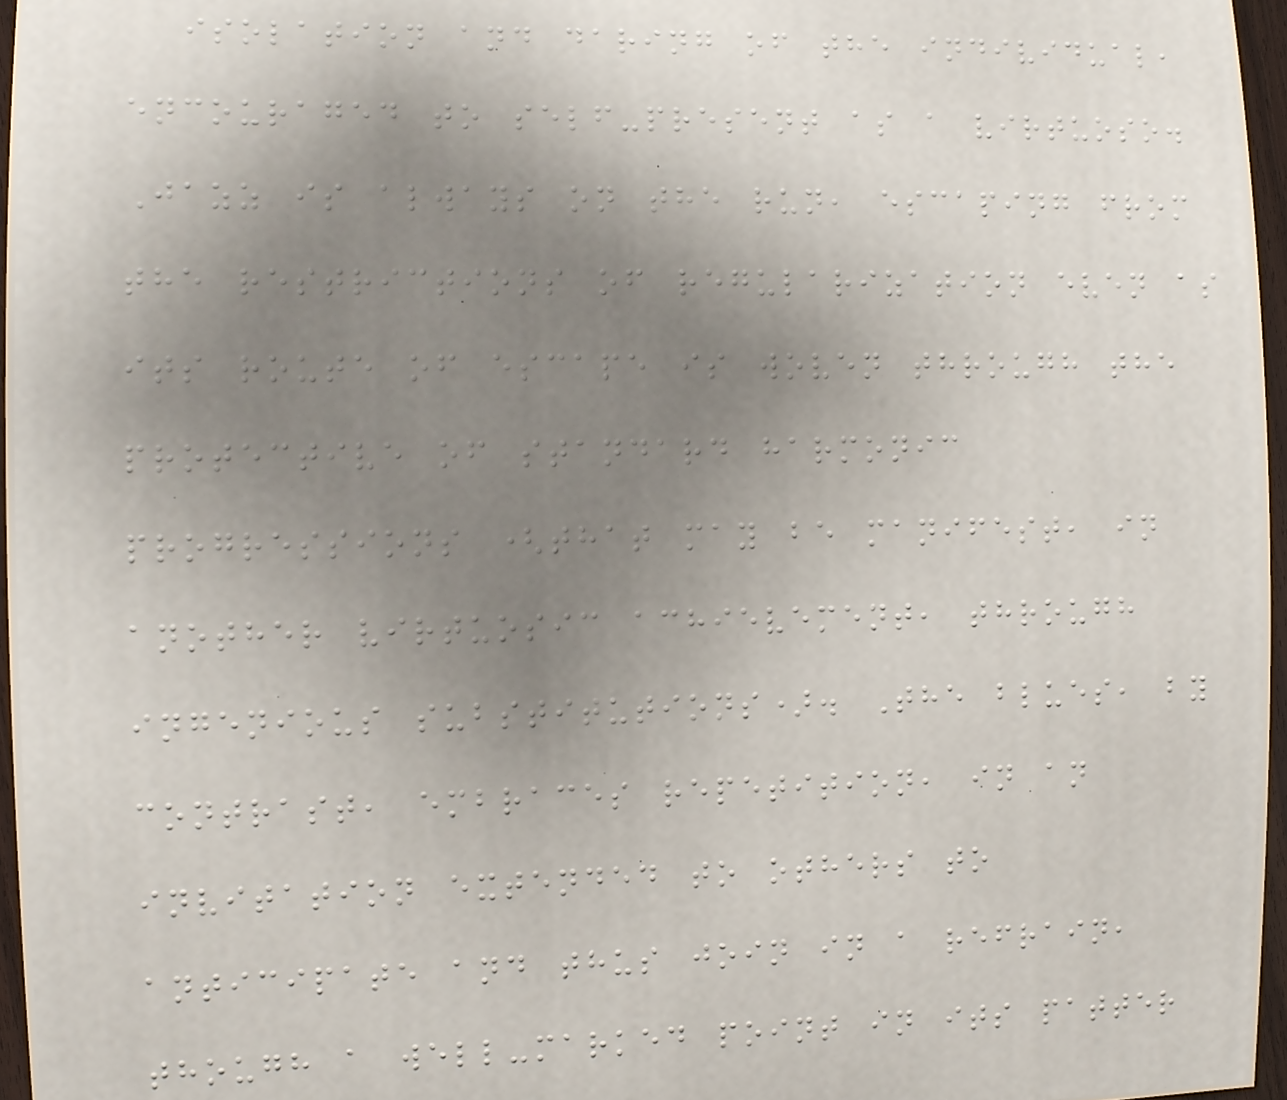isolation and daring of the individual,
encouraged to self-present as a virtuoso.
Jazz is always on the run, escaping from
the restrictions of regularization even as
its route of escape is woven through the
protective of standard harmonic
progressions (that may be manifest, in
another virtuosic achievement, through
ingenious substitutions). The blues, by
contrast, embraces repetition, in an
invitation extended to others to
anticipate and thus join in a refrain,
though a well-marked point in its patter
